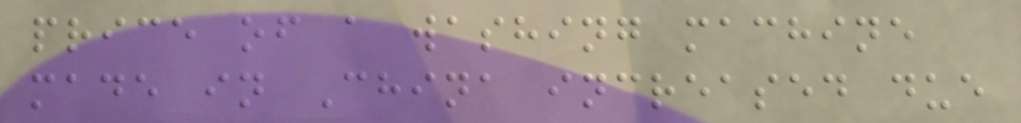price of a washing machine
made in China increased due
